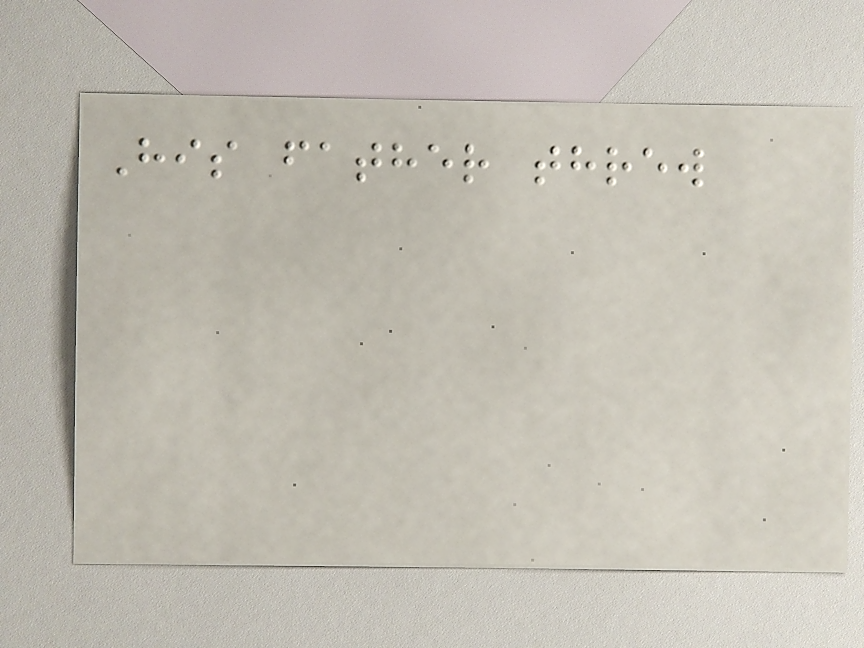His father threw
